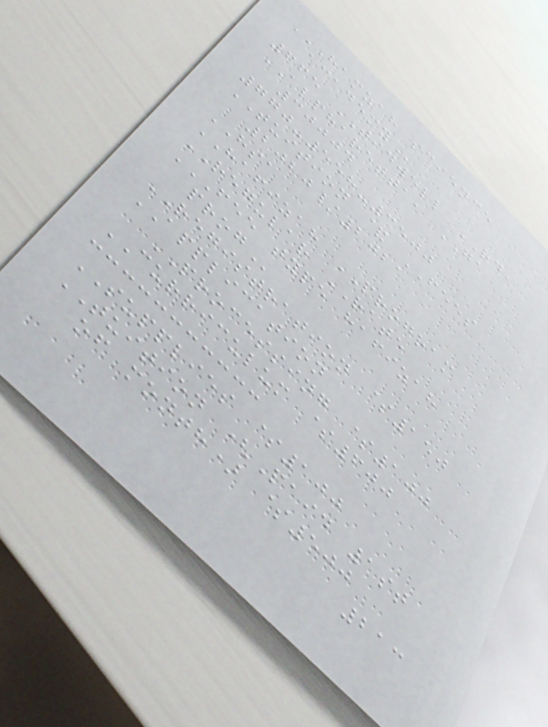HAMZAH SCIENCE
ACADEMY
665 TIDWELL RD,
ALPHARETTA, GA
30004
770-558-3500
TUITION & FEES
2020/2021
HSA
HAFIZAH PROGRAM
REGULAR RATE
FEE TYPE HAFIZAH
PROG
REGISTRATION $150
APPLICATION
PROCESSING $100
CURRICULUM $600
SUPPLIES $100
TUITION (Paid 1st
of month) $500
213
